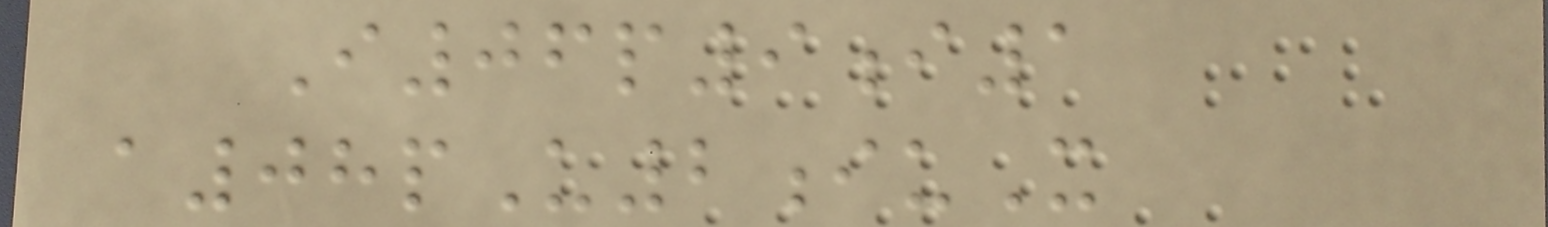I06p9i1
a08pU2iuX
